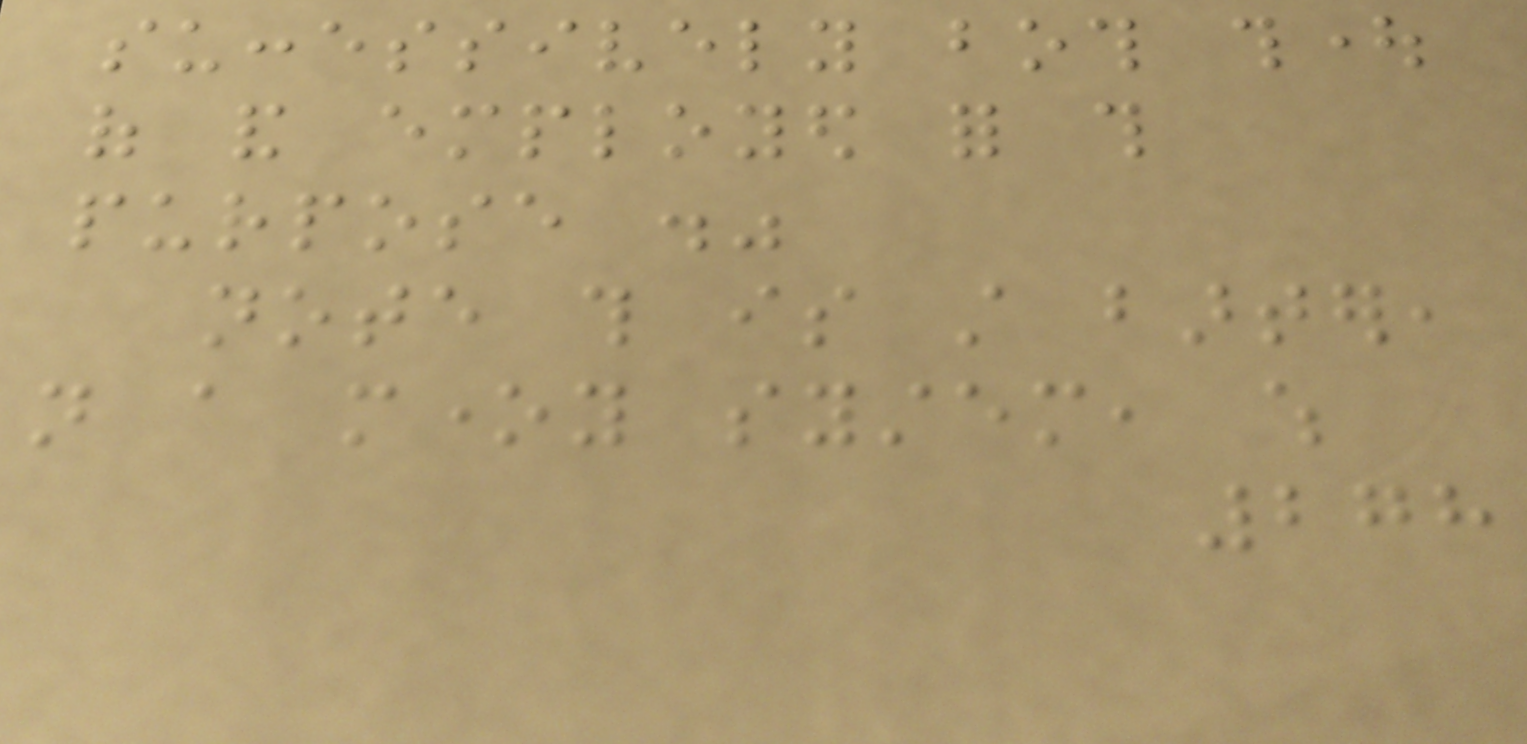successively both thought
of and employed for this
purpose ."
note this is still barter,
not a money system, which
278
